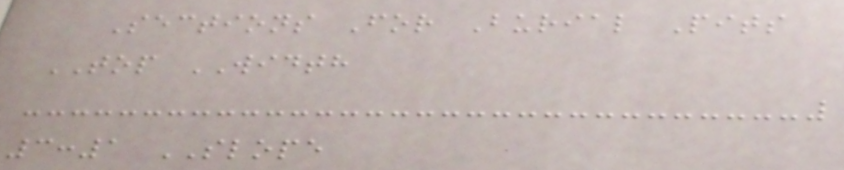Sections For Burial Pits
TOP WIDTH
3:1 SLOPE
